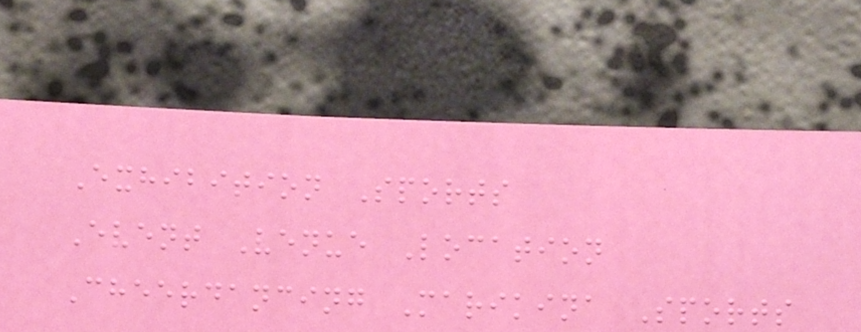Exhibition Sports
Event Venue Location
Cheerdancing Marikina Sports
